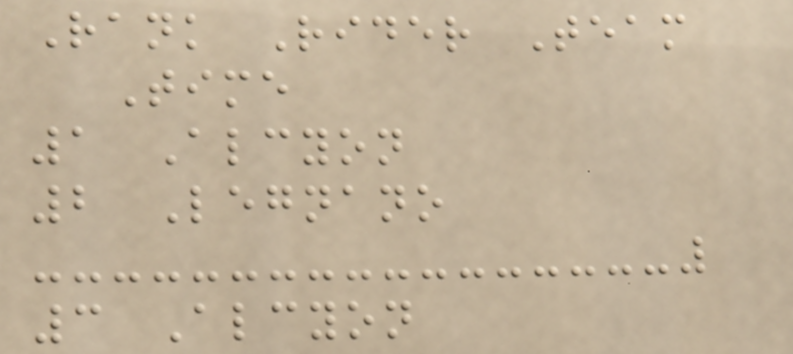Rank Rider Team
Time
1 Alcyon
2 Legnano
3 Alcyon
